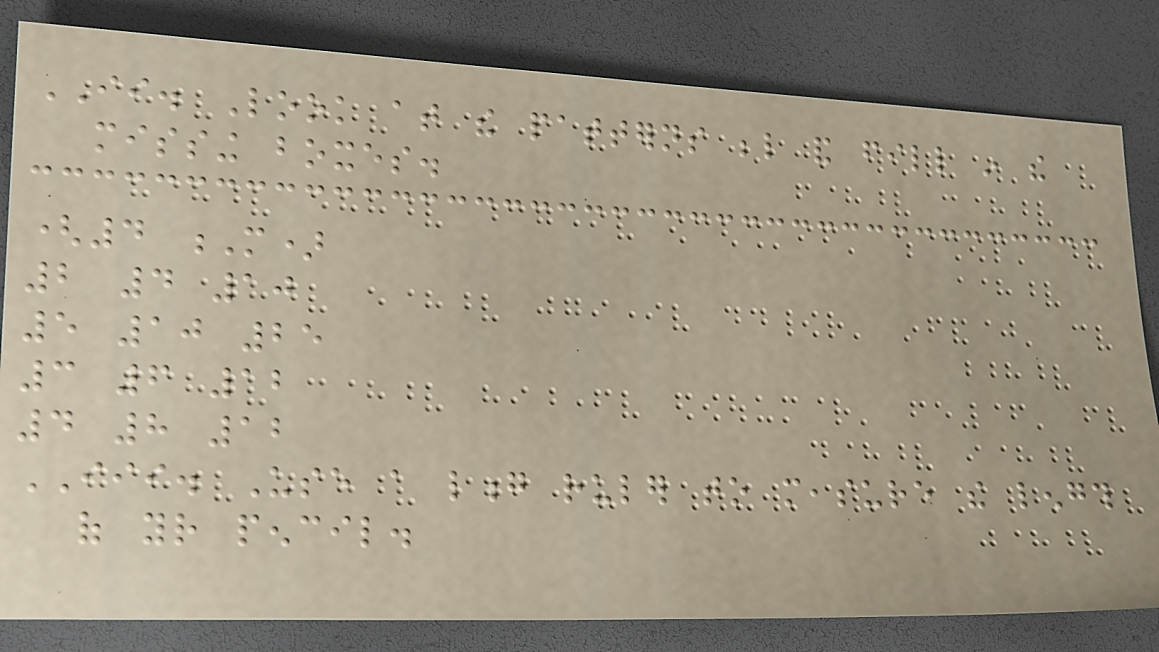II. Look at the patterns below and fill in the
missing boxes.
(4 M)
2 4 10
5 10 25
3 6 12
4 8 12
III. Use a long ruler to measure the length
of your pencil.
